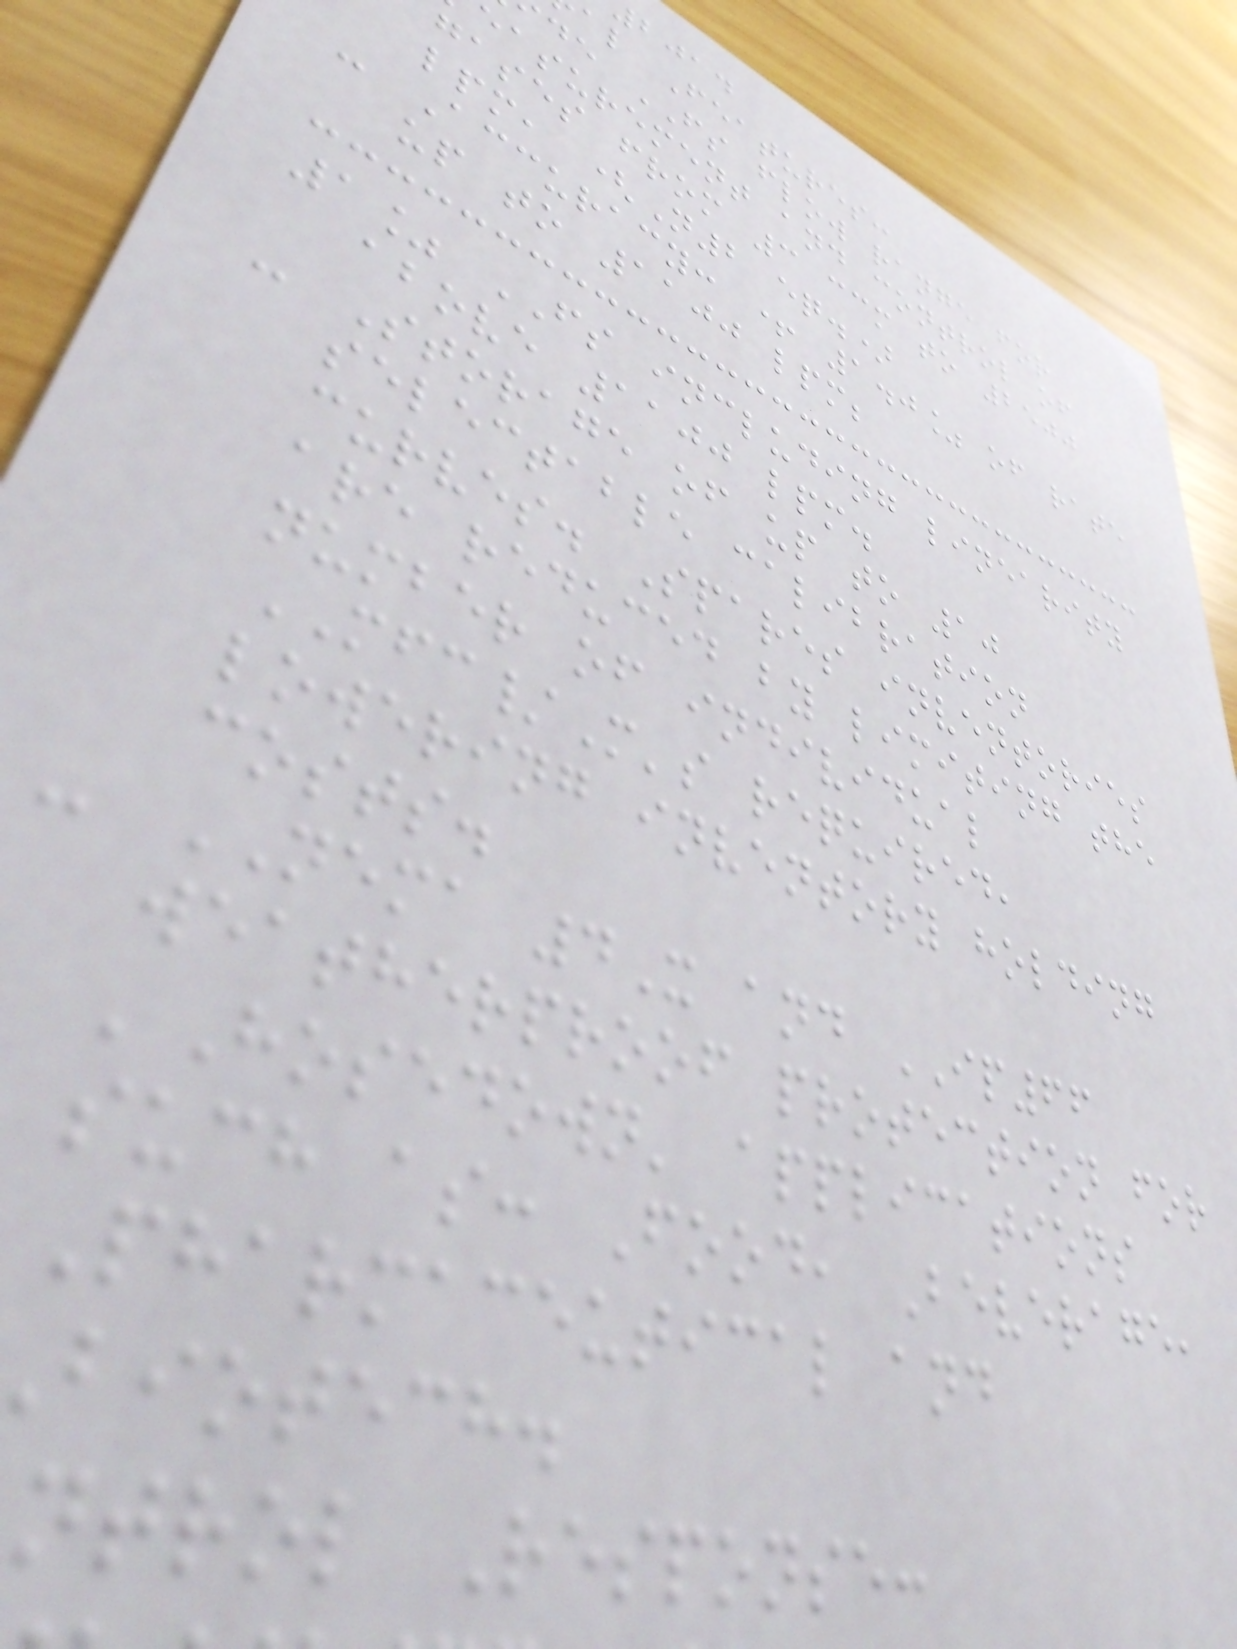bjad
al Features:
de FS flow range for
easurement and control of
gases from 3 ccm to 2500
lpm, (N2 eq.)
- Accuracy: + 1.0% of rate
up to 1100 lpm;
1% FS including linearity
above 1100 lpm.
- Storage of up to 10
selectable calibration
curves. Spares inventories
are reduced by limiting the
number of individual
MFC/M's required,
lowering inventory holding
costs.
- NEMA 4X and IP66
weatherproof protection for
'Hosedown' applications
such as: Food, Beverage,
Pharmaceutical and
biotech.
ntrol Response:
